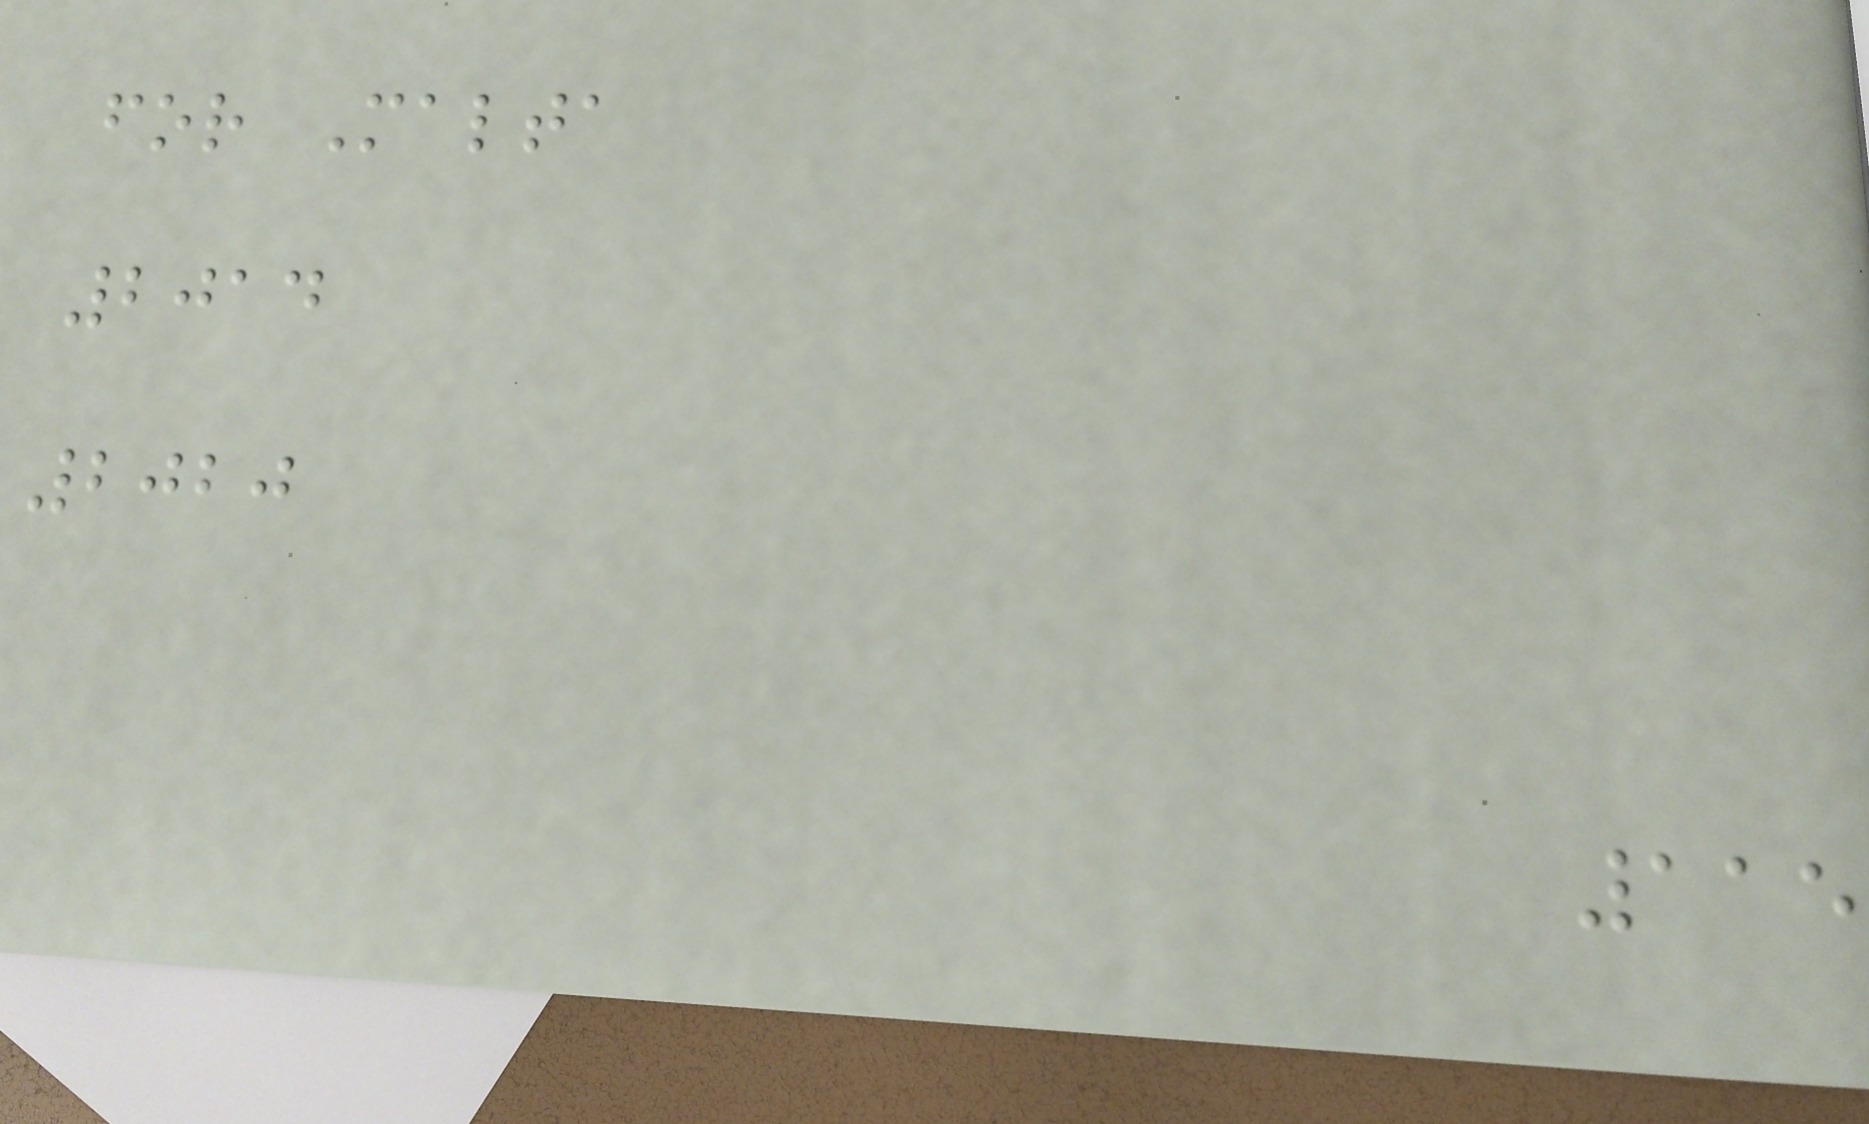for Malta
2014
2020
115
